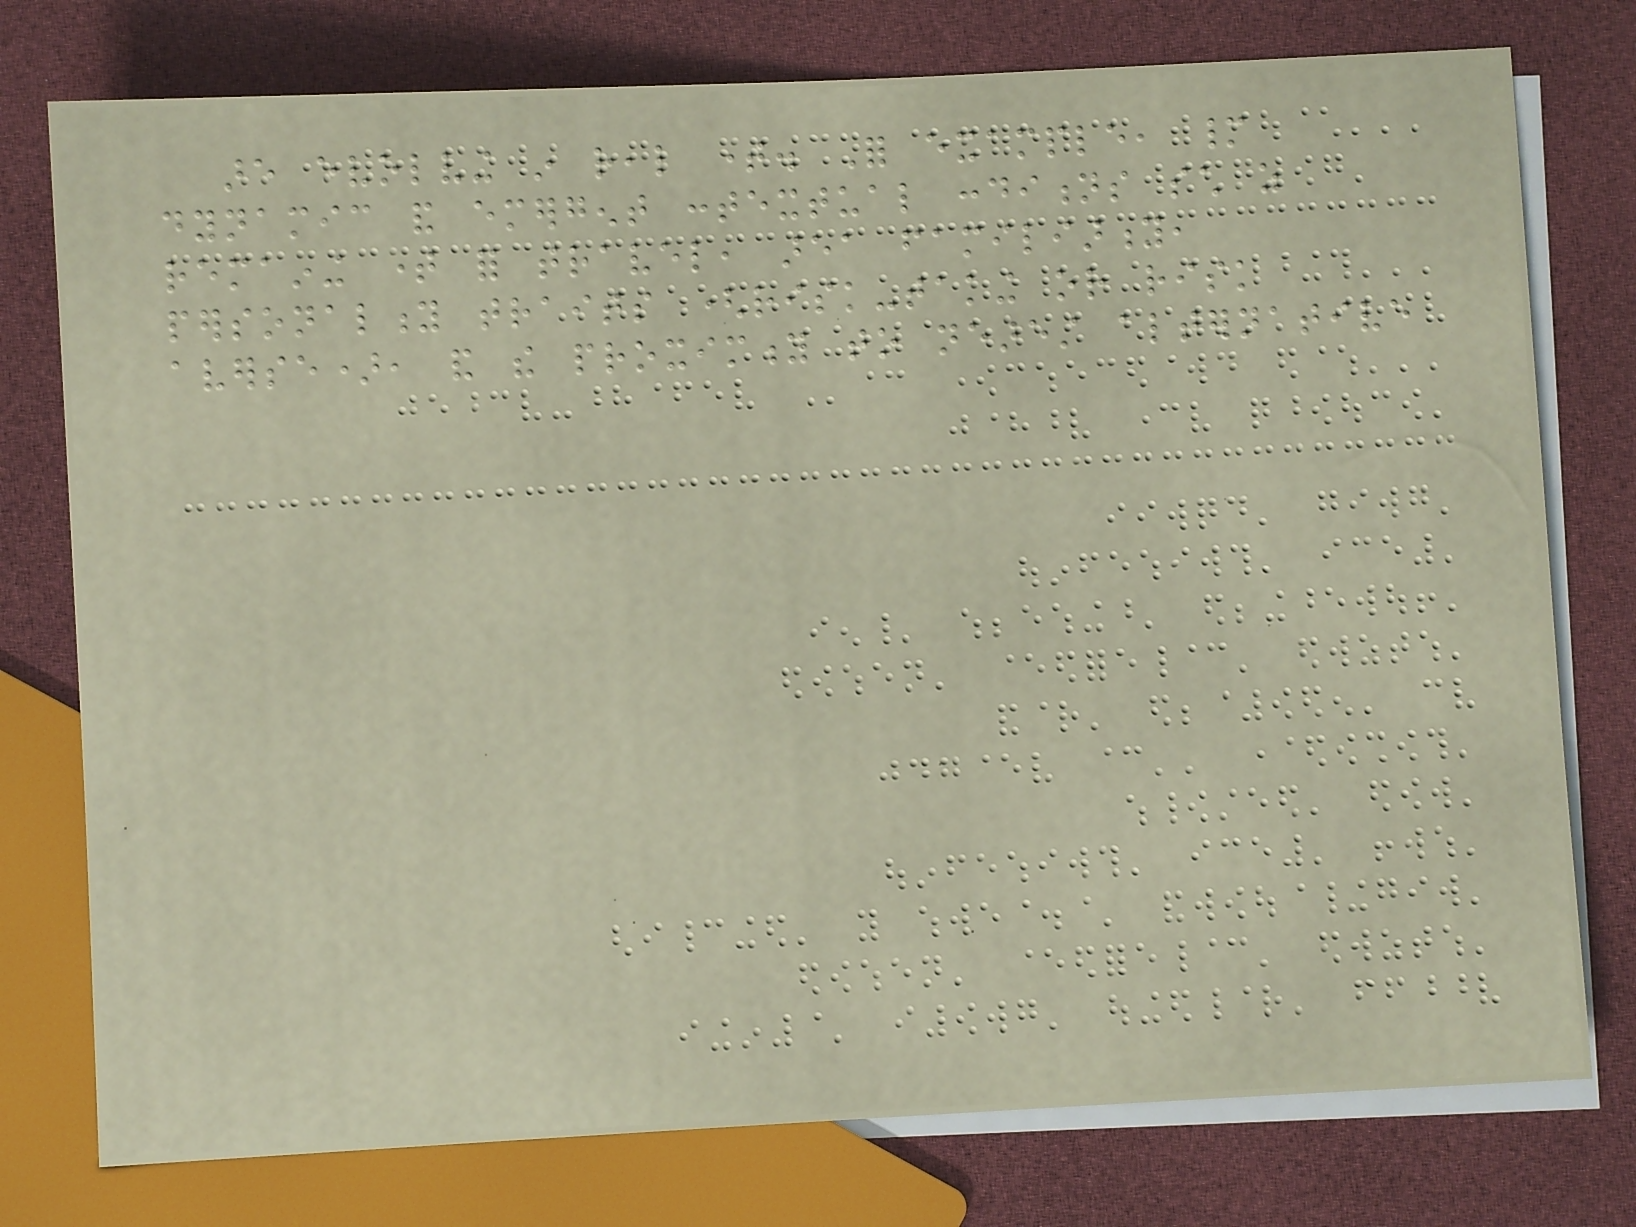are evolving in real time. For example, many
dynamic and emergent contextual conditions such as
remaining time for travel, area familiarity,
personality traits (risk-taking or risk
averse), and the proximity to nearest alternative
